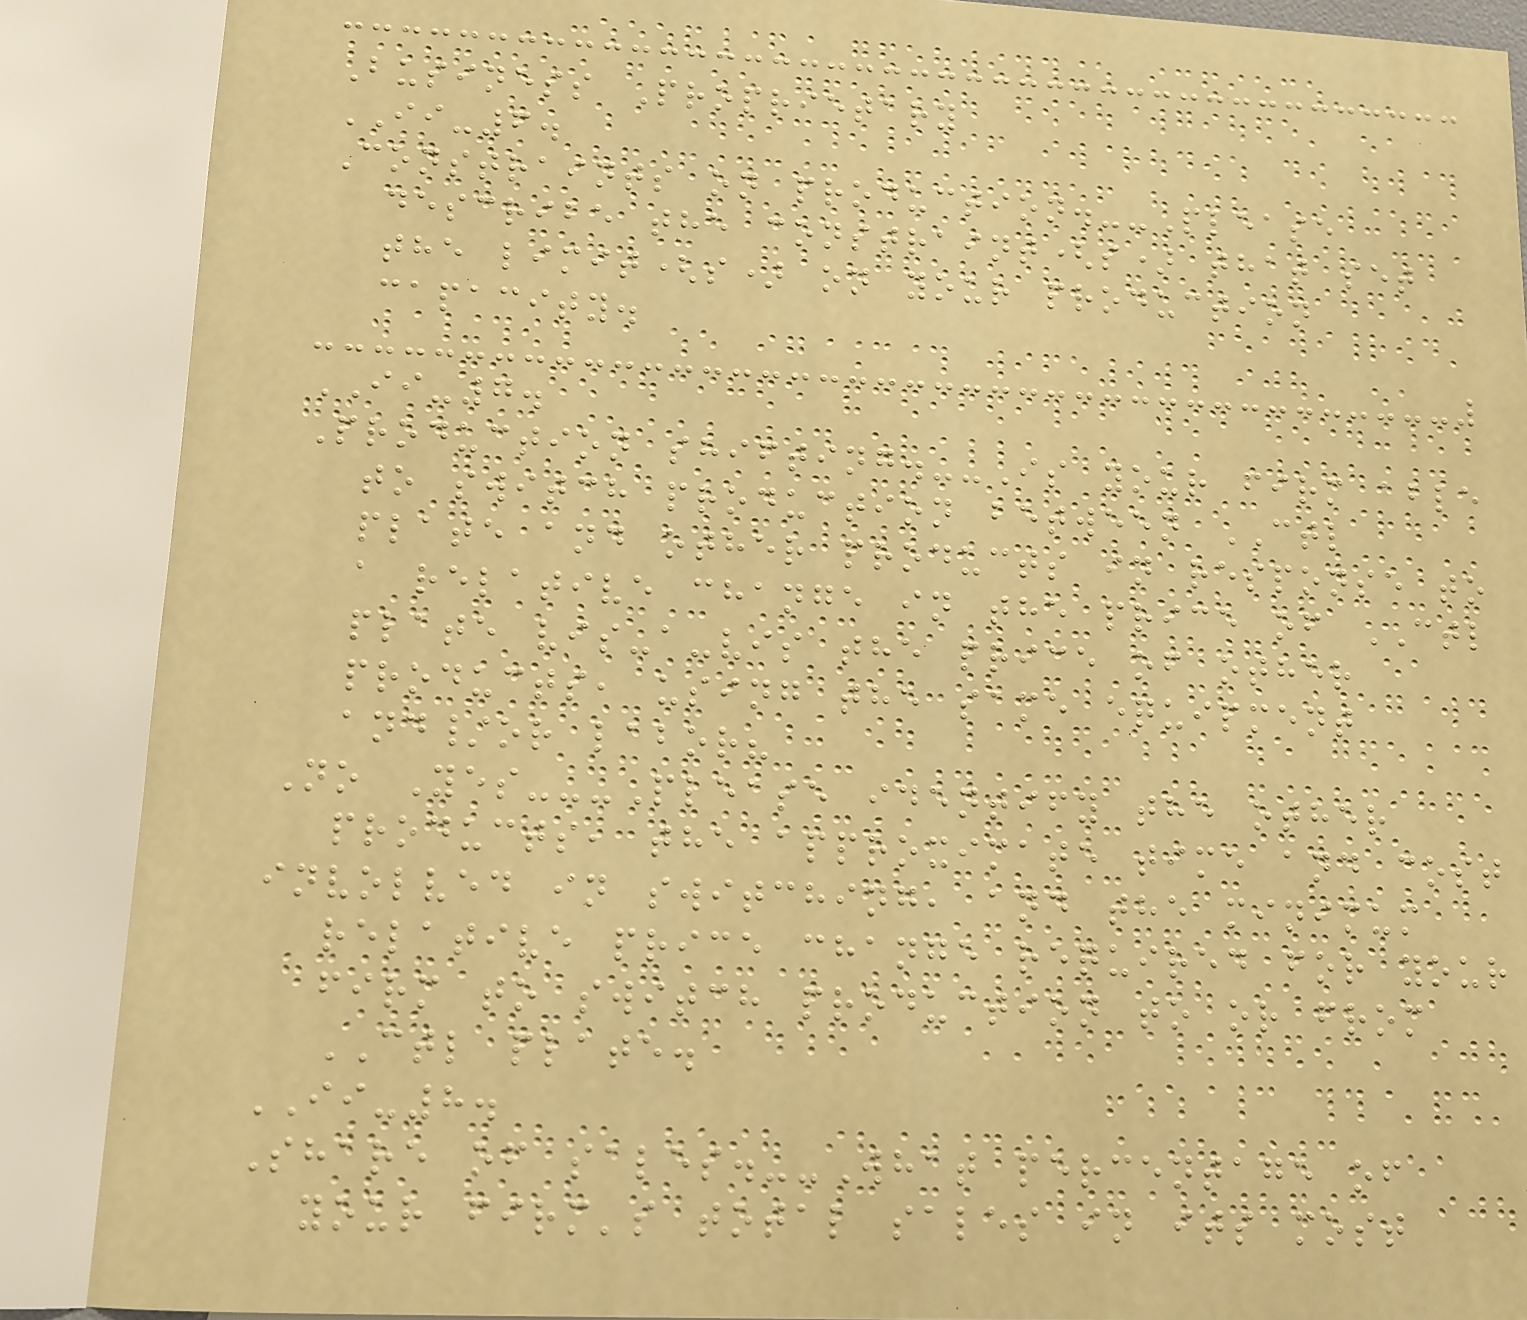Business Proprietary
II-6.
Constraints on production.--Please
describe the constraint(s) that set
the limit(s) on your production
capacity.
II-7.
Production shifting.--Is your firm able
to switch production between CTL
plate and other products in response to
a relative change in the price of CTL
plate vis-a-vis the price of other
products, using the same equipment
and/or labor?
No Yes---Please identify the other
products, the approximate time and cost
involved in switching, and the minimum
relative price change required for your
firm to switch production to or from
CTL plate.
II-8.
Share of sales.--What percentage of
your firm's total sales in its most
